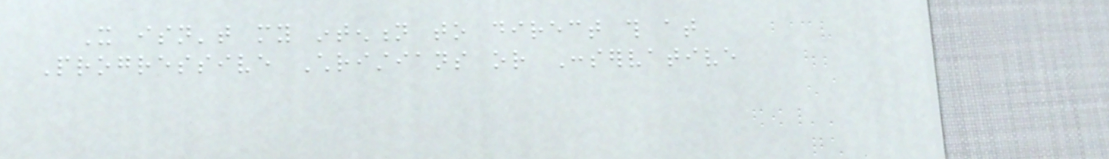It isn't my intention to direct this at
Progressive Christians or Conservative
